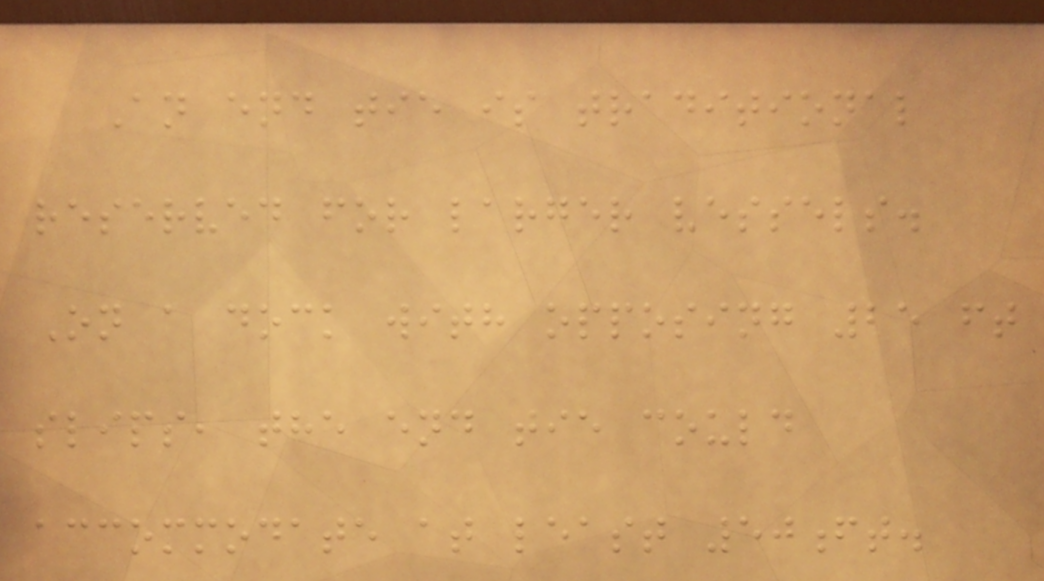An end tie is traditional
reserved for larger vessels.
On a dock with opposing 25 ft
slips, the end tie could
accommodate at least 50ft.
